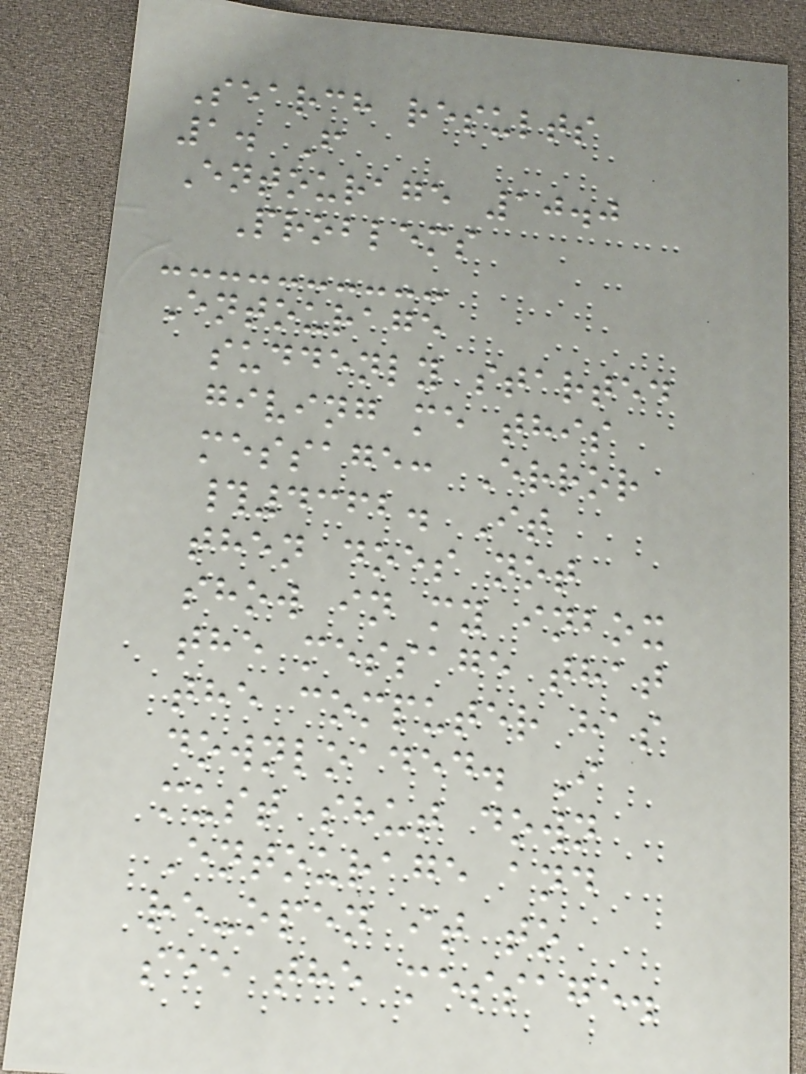Search results
1. F
Entourage 10.0
Problems
Entourage
suddenly started
giving me this
message: Error
#4362. It
then does not
show in my inbox
the message that
the computer has
downloaded. I
must shut down
Entourage and
re-open it to
see the message.
